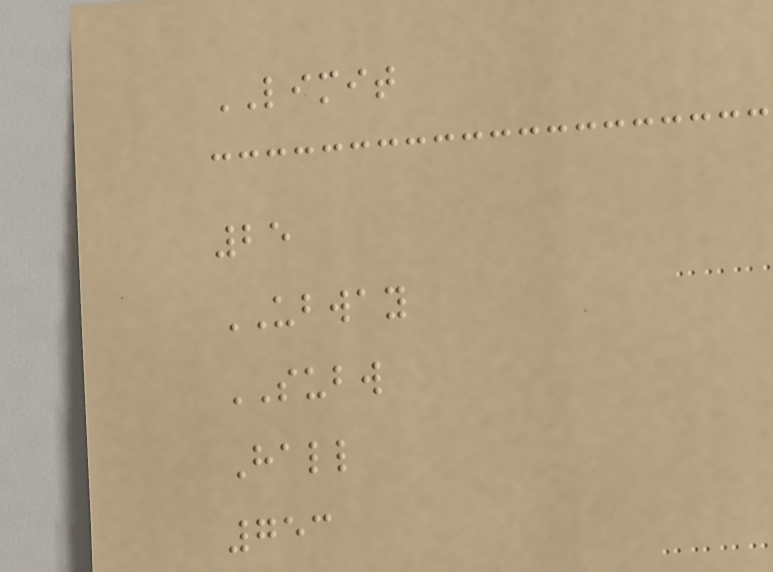LIMIT
25
UBWAY
SUBW
Hall
753
